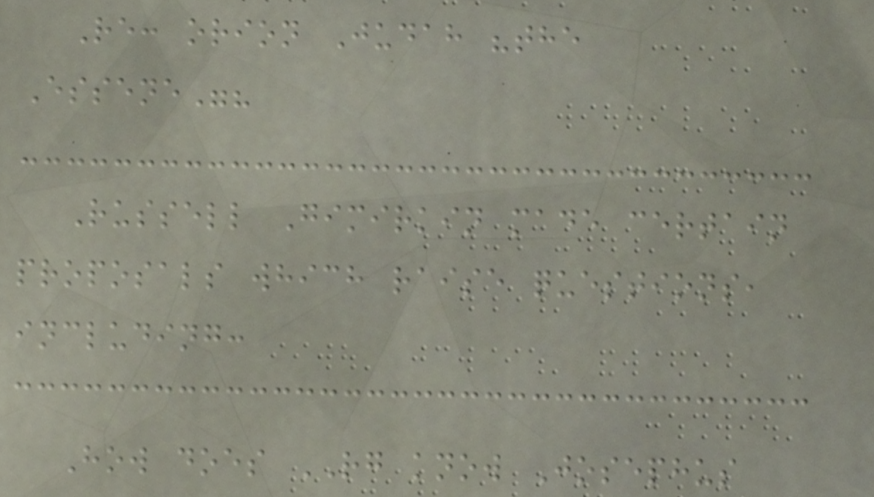Re: orion Judah "the
Essene"?
Russell Gimirkin made certain
proposals which raise questions,
including:
How does RG know Josephus
